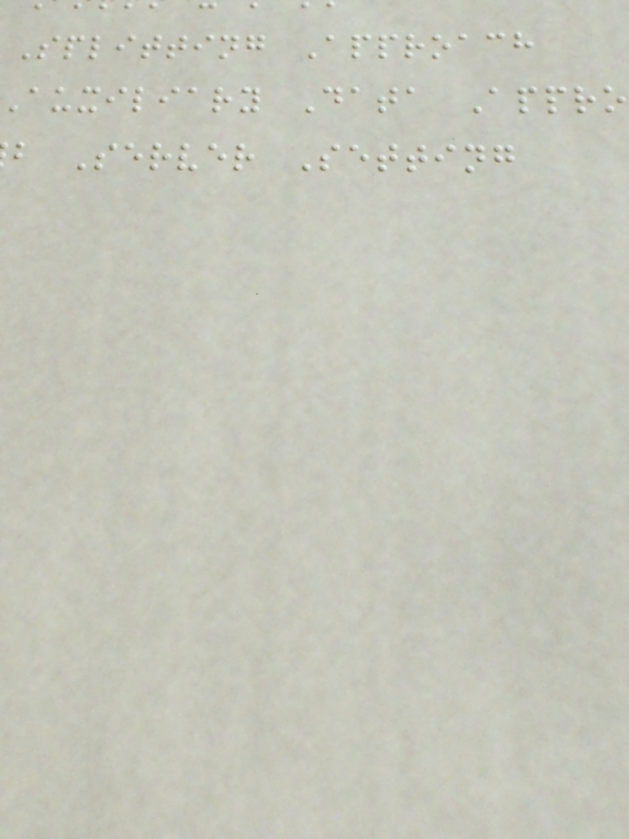Splitting Approach
auxiliary Data Appro
b Server Setting
